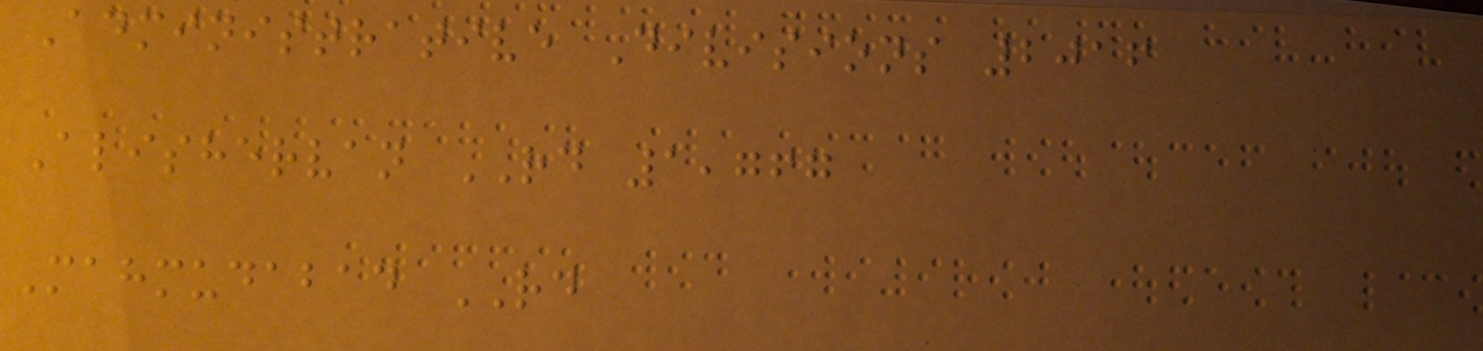Administrative Divisions 2016
Alishervan RD 1,767
Mahmudabad RD
